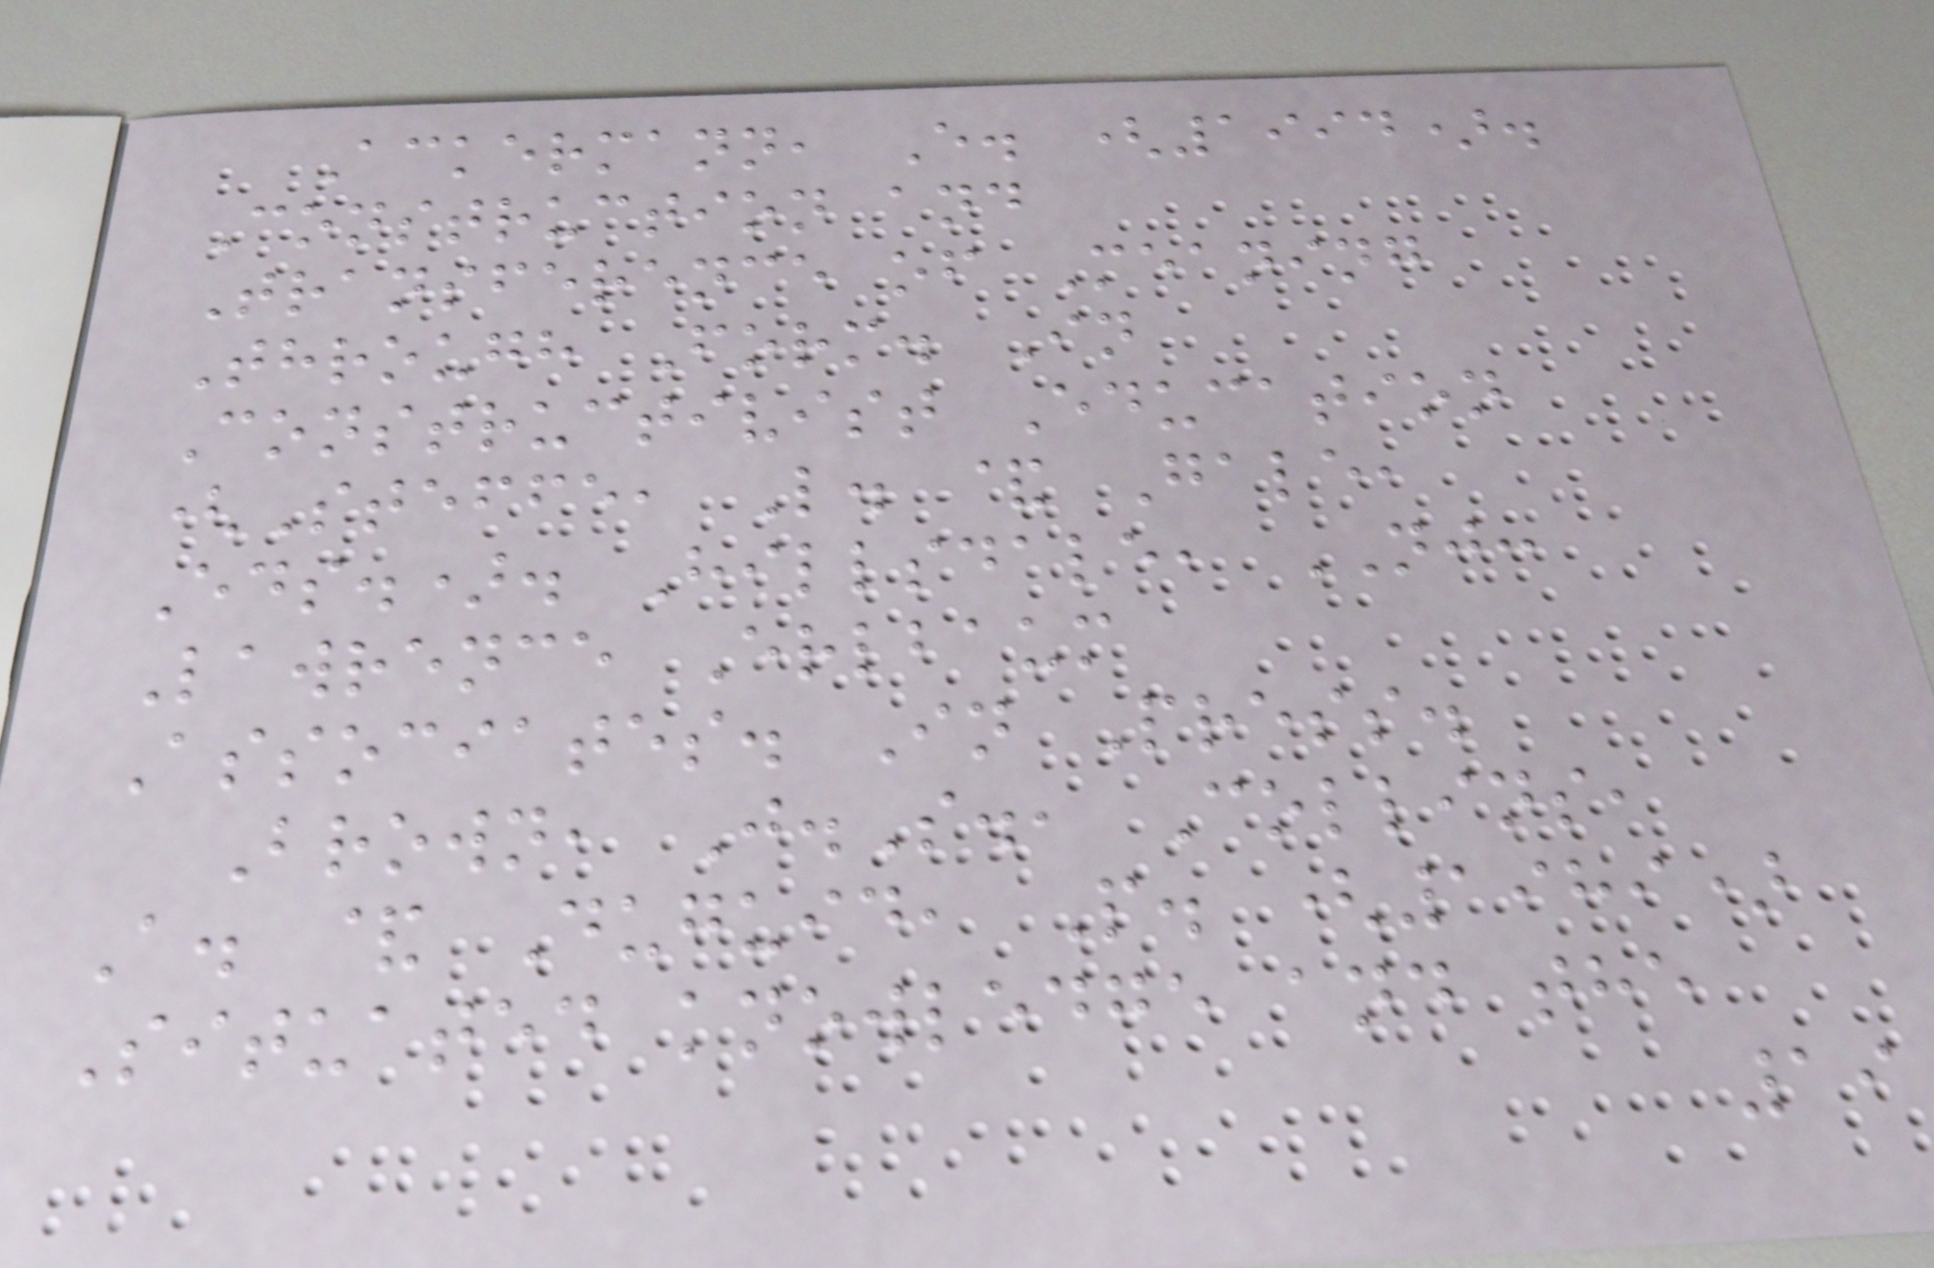Ackermann, E. (1994).
Construction and
Transference of Meaning
Through Form. In
Constructivist Education
(Steffe, L. & Gale,
Eds.). Hillsdale, NJ:
Lawrence Erlbaum
Associates. In Press.
Brown, J.S., Collins,
A. & Duguid, P. (1989)
Situated knowledge and the
19
